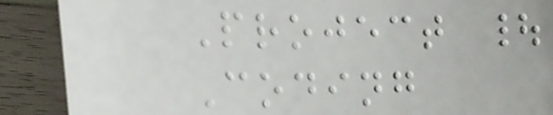Project |
Coding
